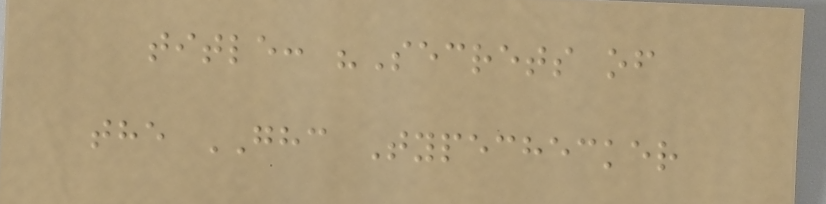title: "Secrets of
the GHC Typechecker
